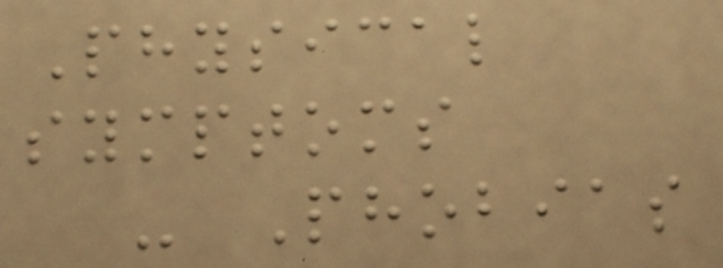Physical
symptoms
- Phobias
